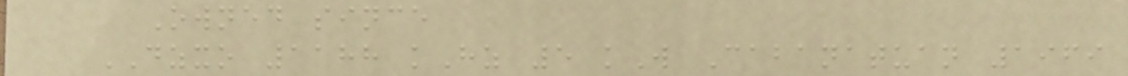Owned since
DZXO 1188 kHz 5 kW Cabanatuan 1969
